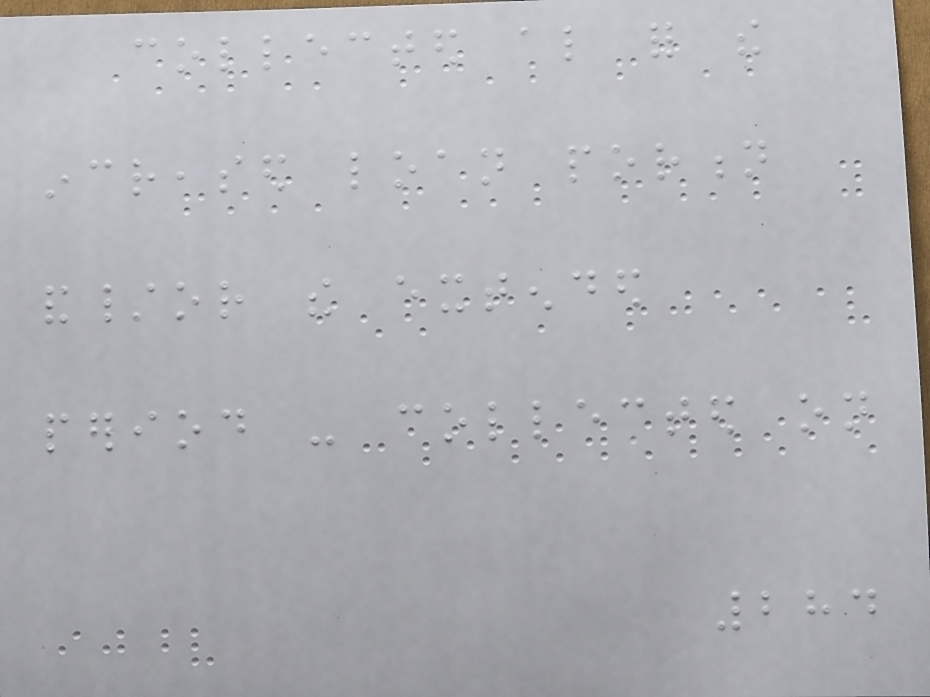collected also for the
increased loan portion
and/or the extended
period - collected on
284
